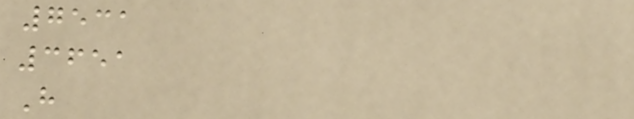7531
3651
H
